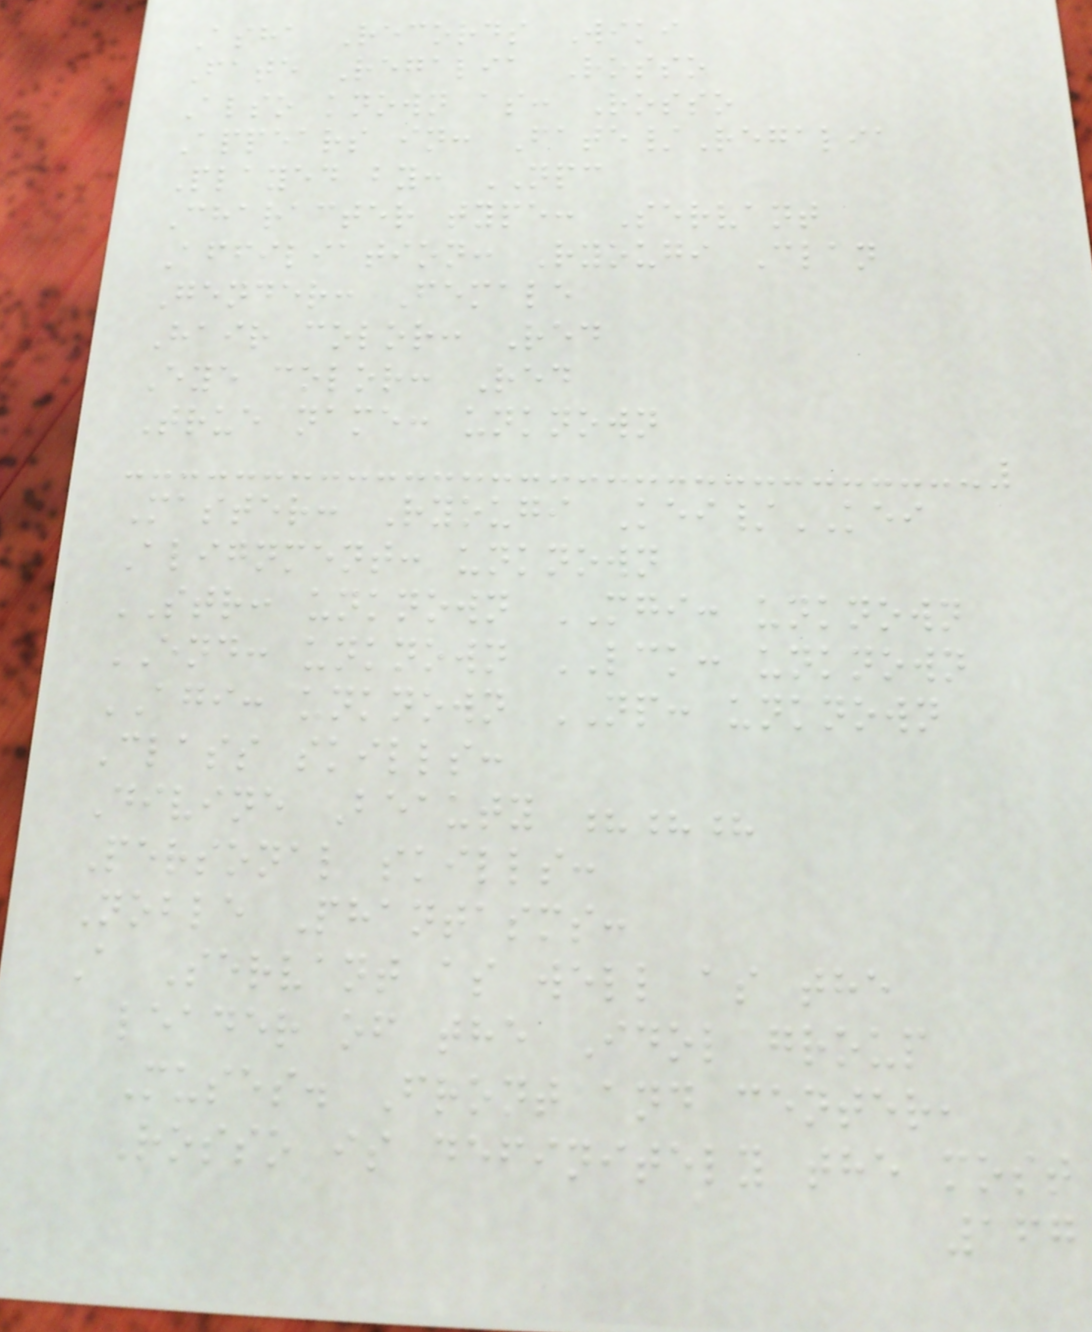Asha Records Wiki
Fate Regalia Rosso
Also known as: Rosso
Appears in: Fate/Regalia
Played by: NPC
Character type: Servant
Affiliation: Ryougi Clan
Gender: Female
Hair color: Red
Eye color: Red
True name: unknown
Master: Ryougi Kei/KEI
Alignment: unknown
STR: unknown MGI: unknown
END: unknown LCK: unknown
AGI: unknown NP: unknown
Class skills:
Divine Beauty ???
Personal skills:
Noble Phantasms:
A Servant as well as the
leader of the Idol group
Muses. Front and center,
Rosso is definitely the most
167
